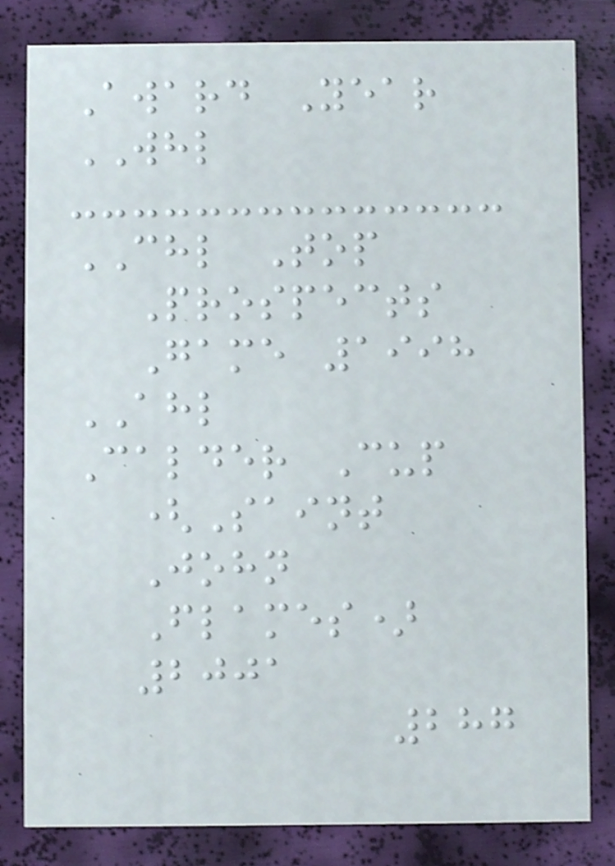Award Year
WHL
CHL Top
Prospects
Game 1998
AHL
Calder Cup
(Saint
John
Flames)
2001
287
